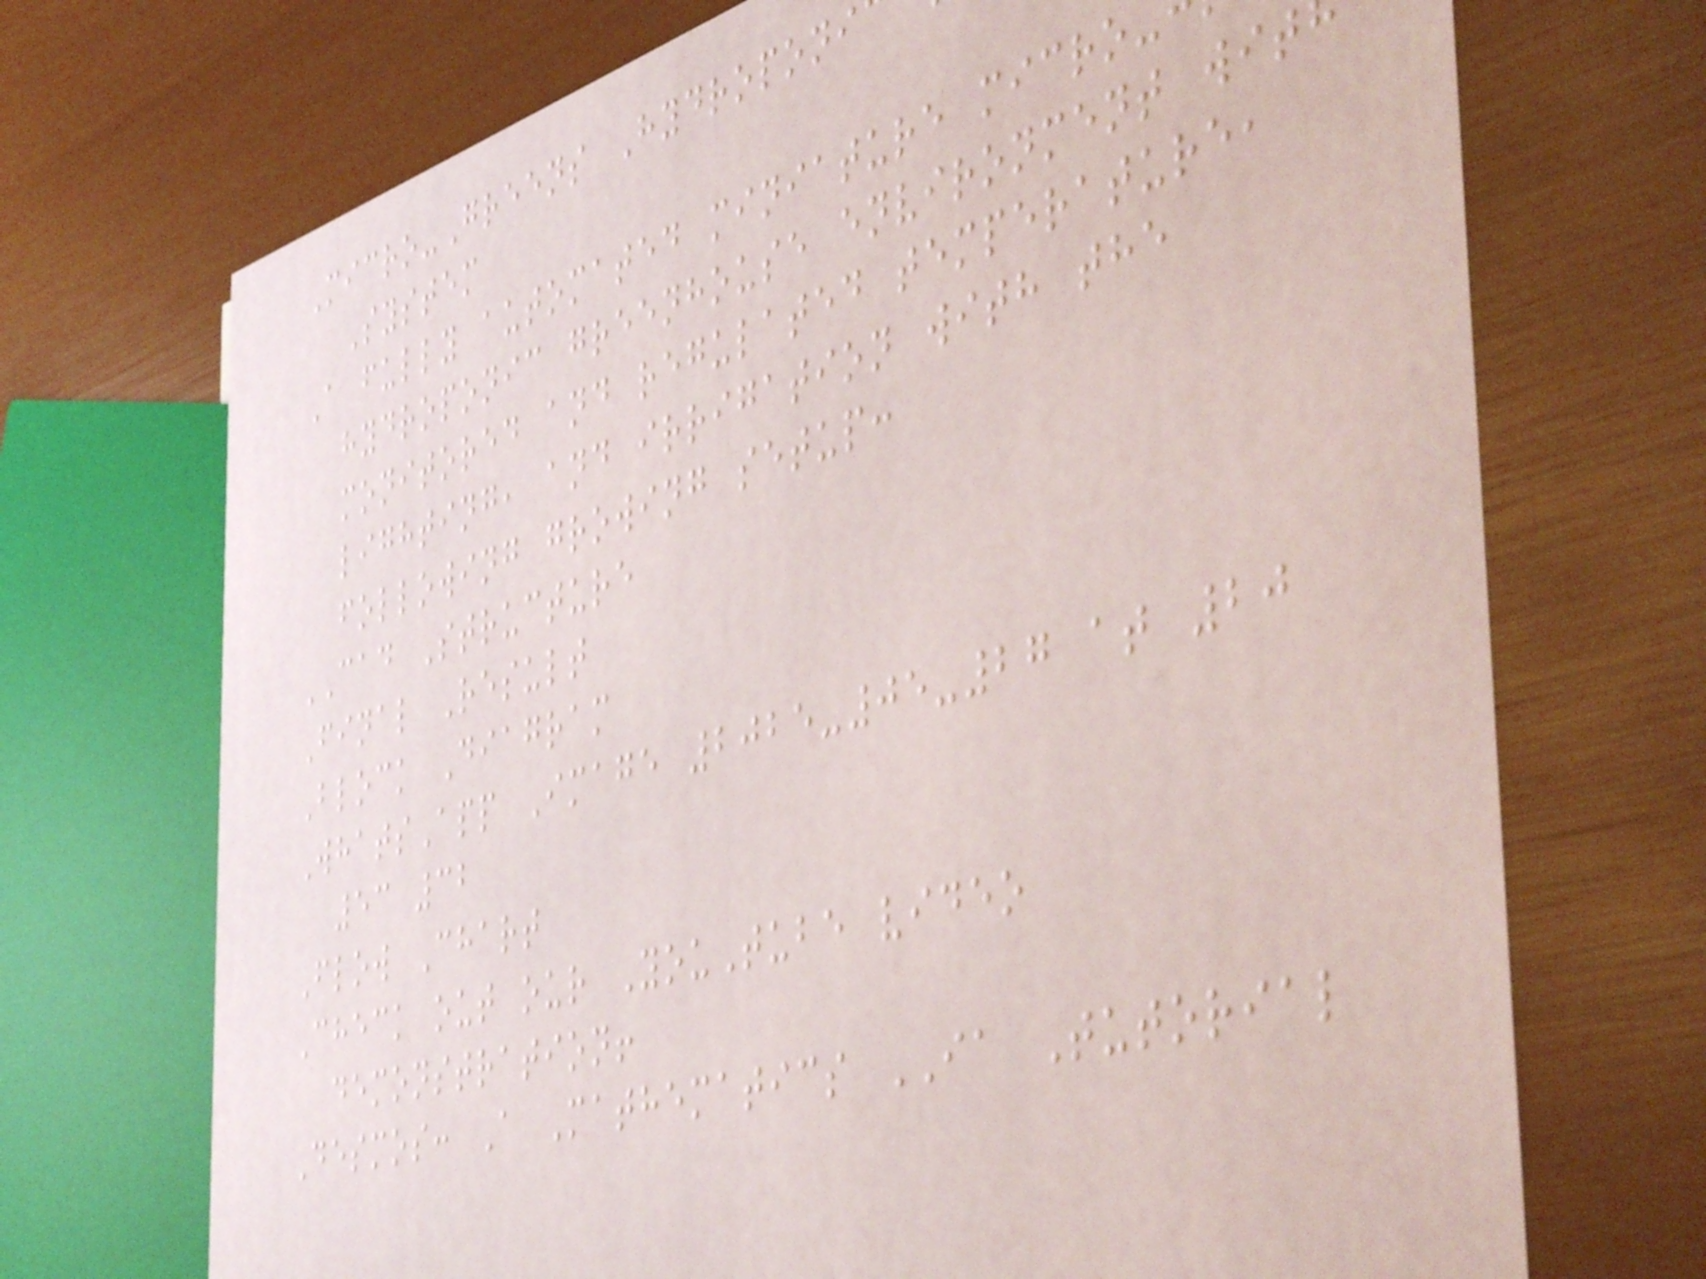Micro-Greens Hydroponi
System
A fully automated miniature micro
hydroponic greenhouse environment wit
monitored and regulated temperature,
lighting, and irrigation with the
following growing setup:
CAD Structure
Final Result
Block Diagram
WhatsApp Image 2025-05-27 at 20
53 32
Flow Chart
Check out our YouTube video
demonstration!
Desmos: A Mathematics IA Tutorial
